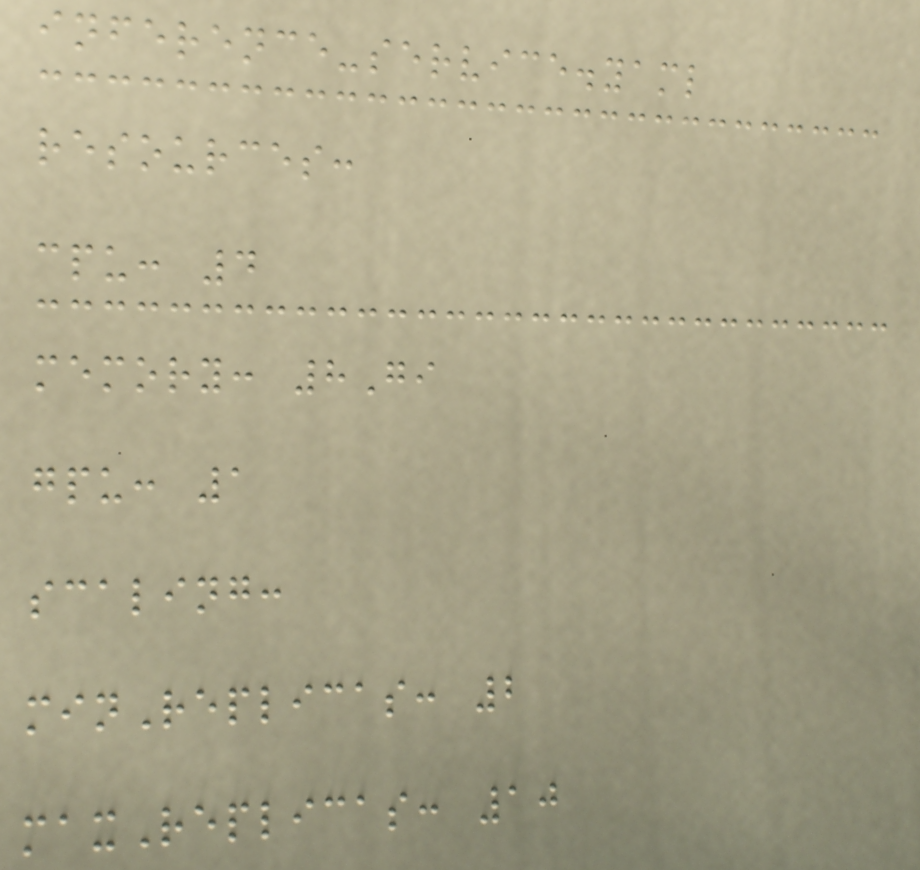inference-service.yaml
resources:
cpu: 4
memory: 8Gi
gpu: 1
scaling:
minReplicas: 2
maxReplicas: 10
